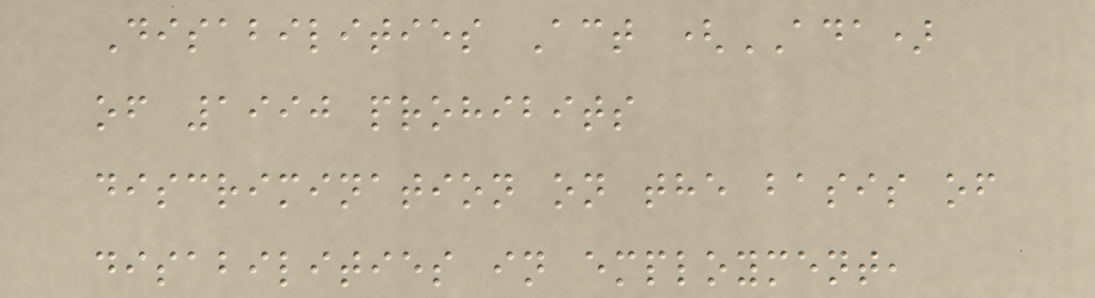Disabilities Act (ADA)
of 1990 prohibits
discrimination on the basis of
disabilities in employment,
